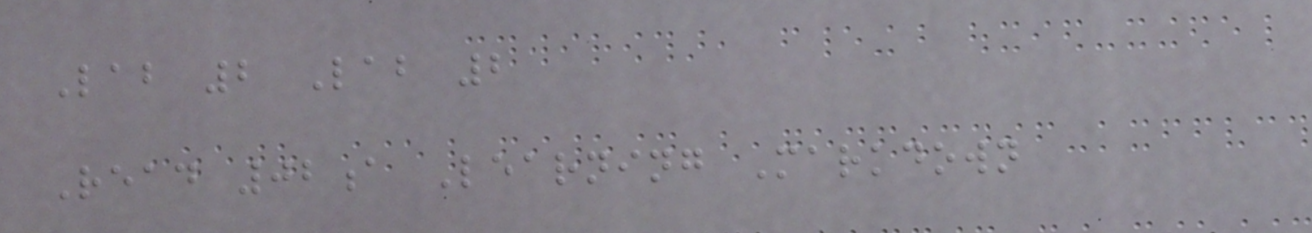Lab 2 Lab 2
Read 02a Learning Markdown
